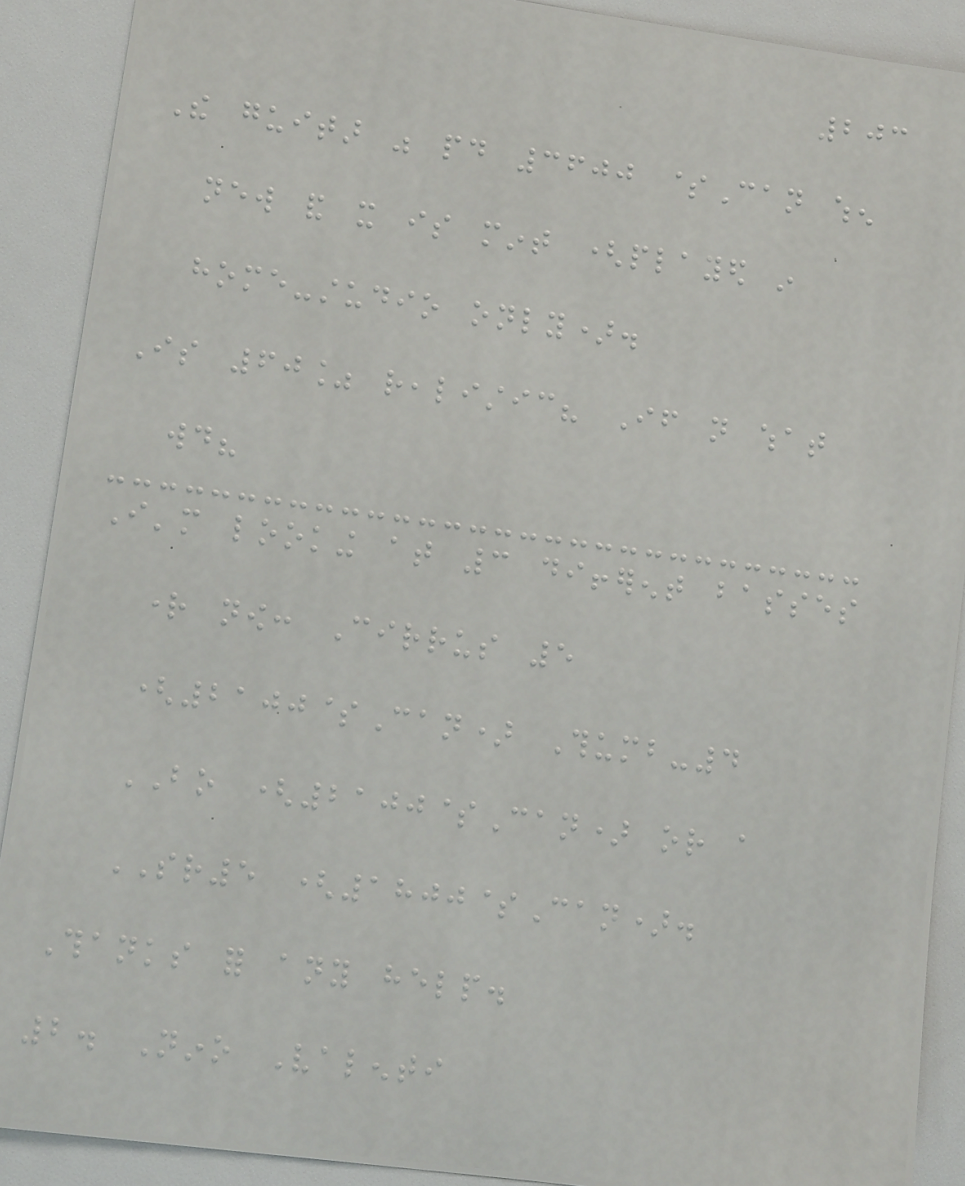203
The guitar was paid 3600 $Can when
new and it is mint (played in
home-studio only).
Is 60% realistic? If not what
would?
I'm looking at 3 different basses
right now: Cirrus 5
(2100$Can) Thumb-4
BO (2100$Can) or a
SR5 (1800$Can).
Thanks for any help.
2. Nino Valenti
